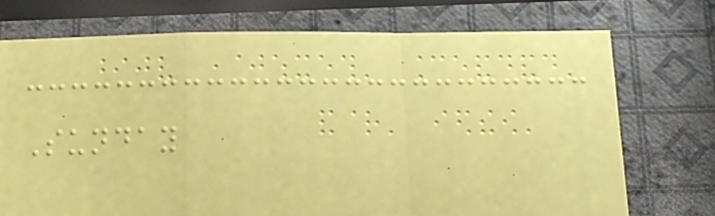Sunday
